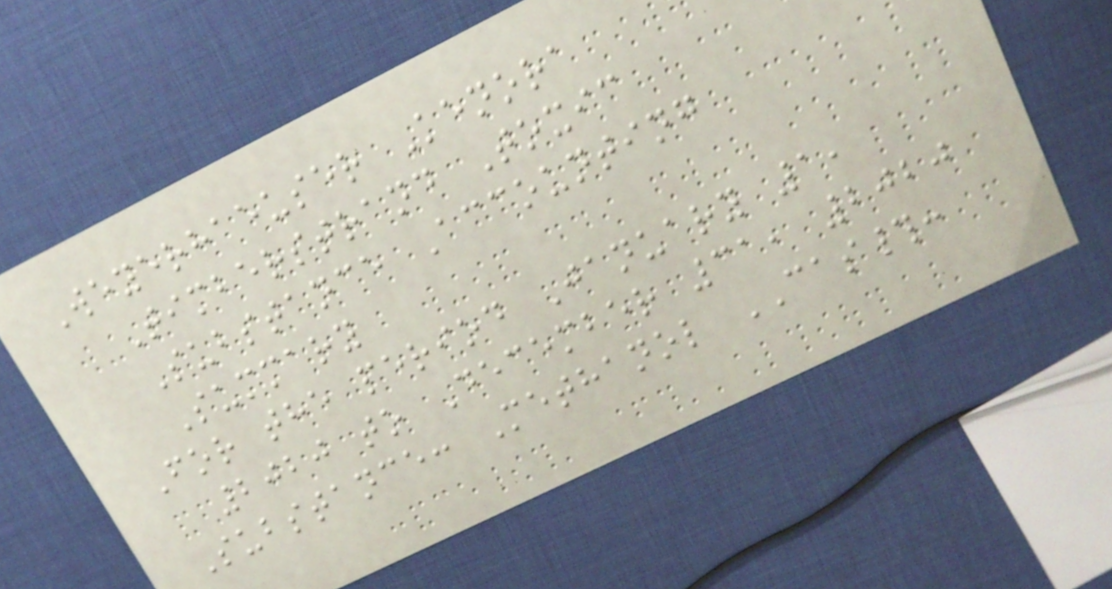Weyerhaeuser Kenora
Timberstrand Toxic
Substance Accounting
Summary
For the period January 1,
2020 to December 31, 2020
Substance: Methanol CAS#:
